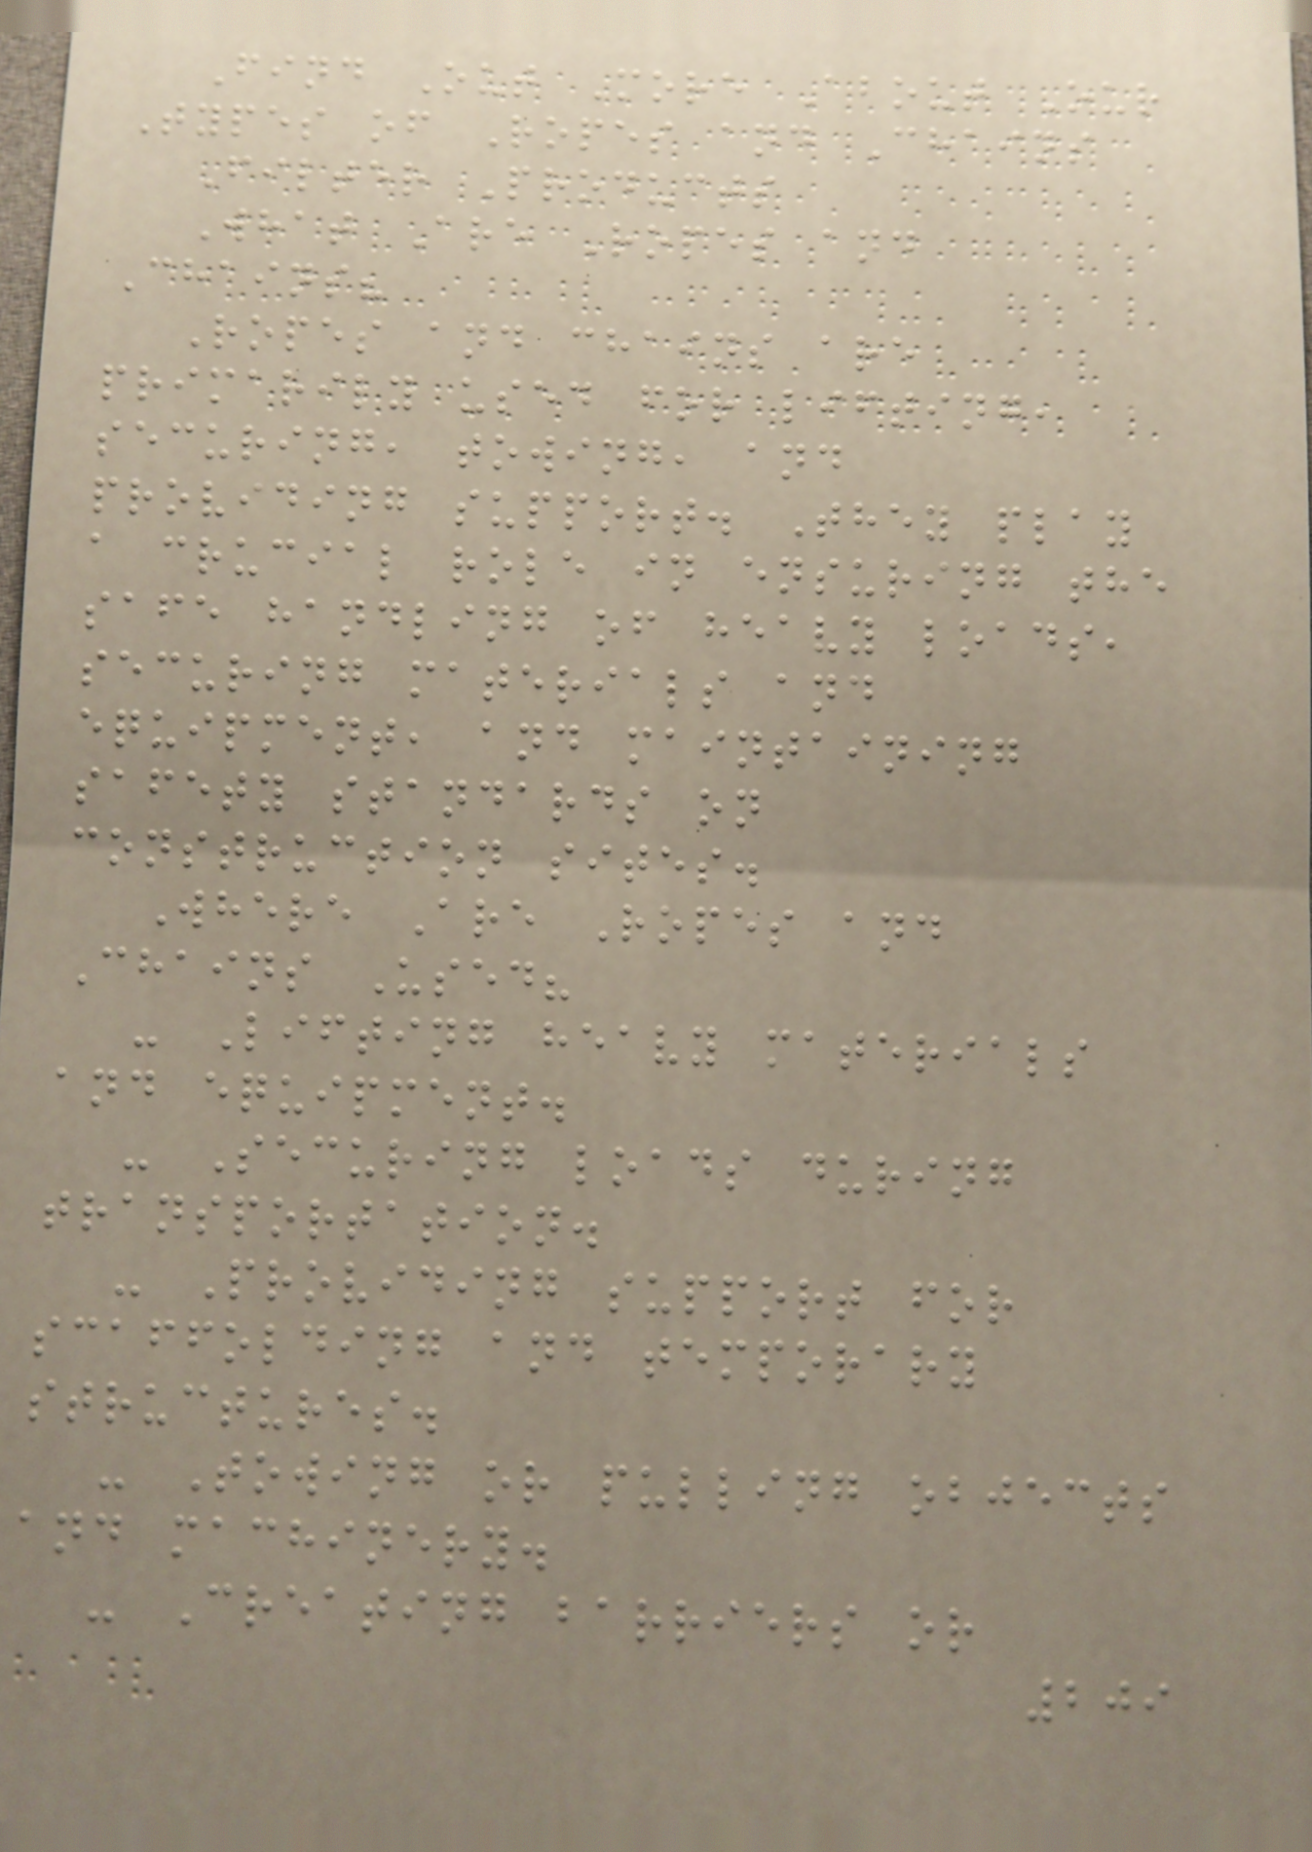Find Out More About Our
Types of Ropes and Chains
Filter Products
What Are Ropes and
Chains?
Ropes and chains are
primarily used for lifting,
securing, towing, and
providing support. They play
a crucial role in ensuring the
safe handling of heavy loads,
securing materials and
equipment, and maintaining
safety standards on
construction sites.
Where Are Ropes and
Chains Used?
- Lifting heavy materials
and equipment.
- Securing loads during
transportation.
- Providing support for
scaffolding and temporary
structures.
- Towing or pulling objects
and machinery.
- Creating barriers or
209
